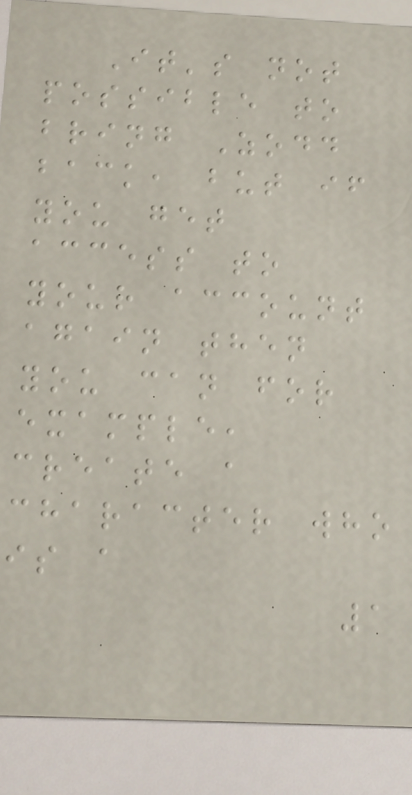It's not
possible to
bring Zodd
back, but if
you get
access to
your account
again then
you can for
example,
create a
character who
is a
1
